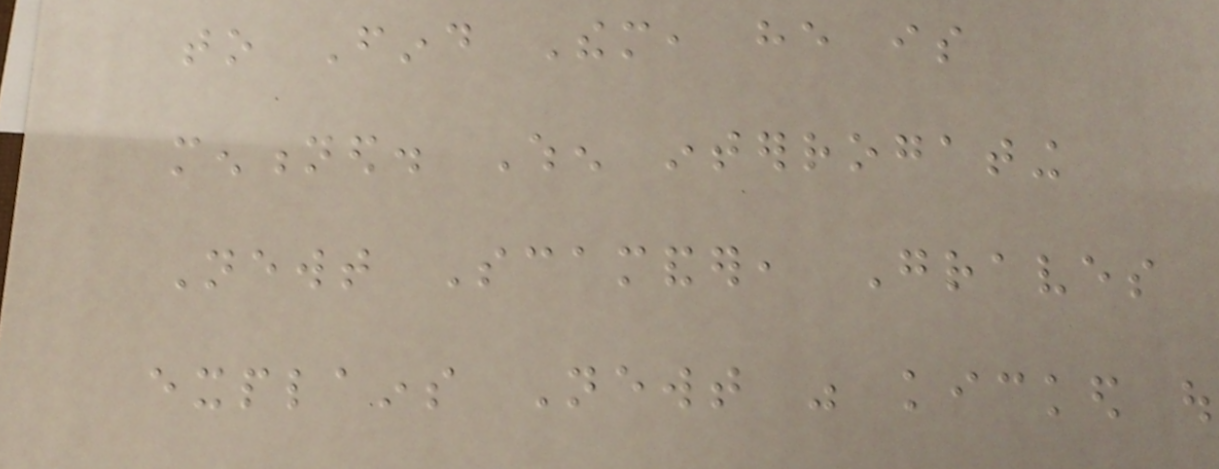to Find Them, he is
mentioned. When interrogating
Newt Scamander, Graves
explains Newt was kicked out
